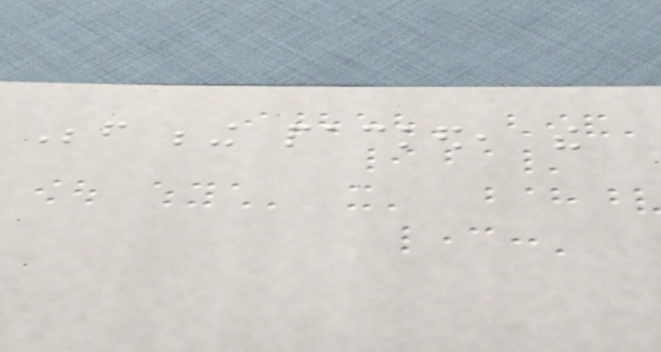Before being packed, the
